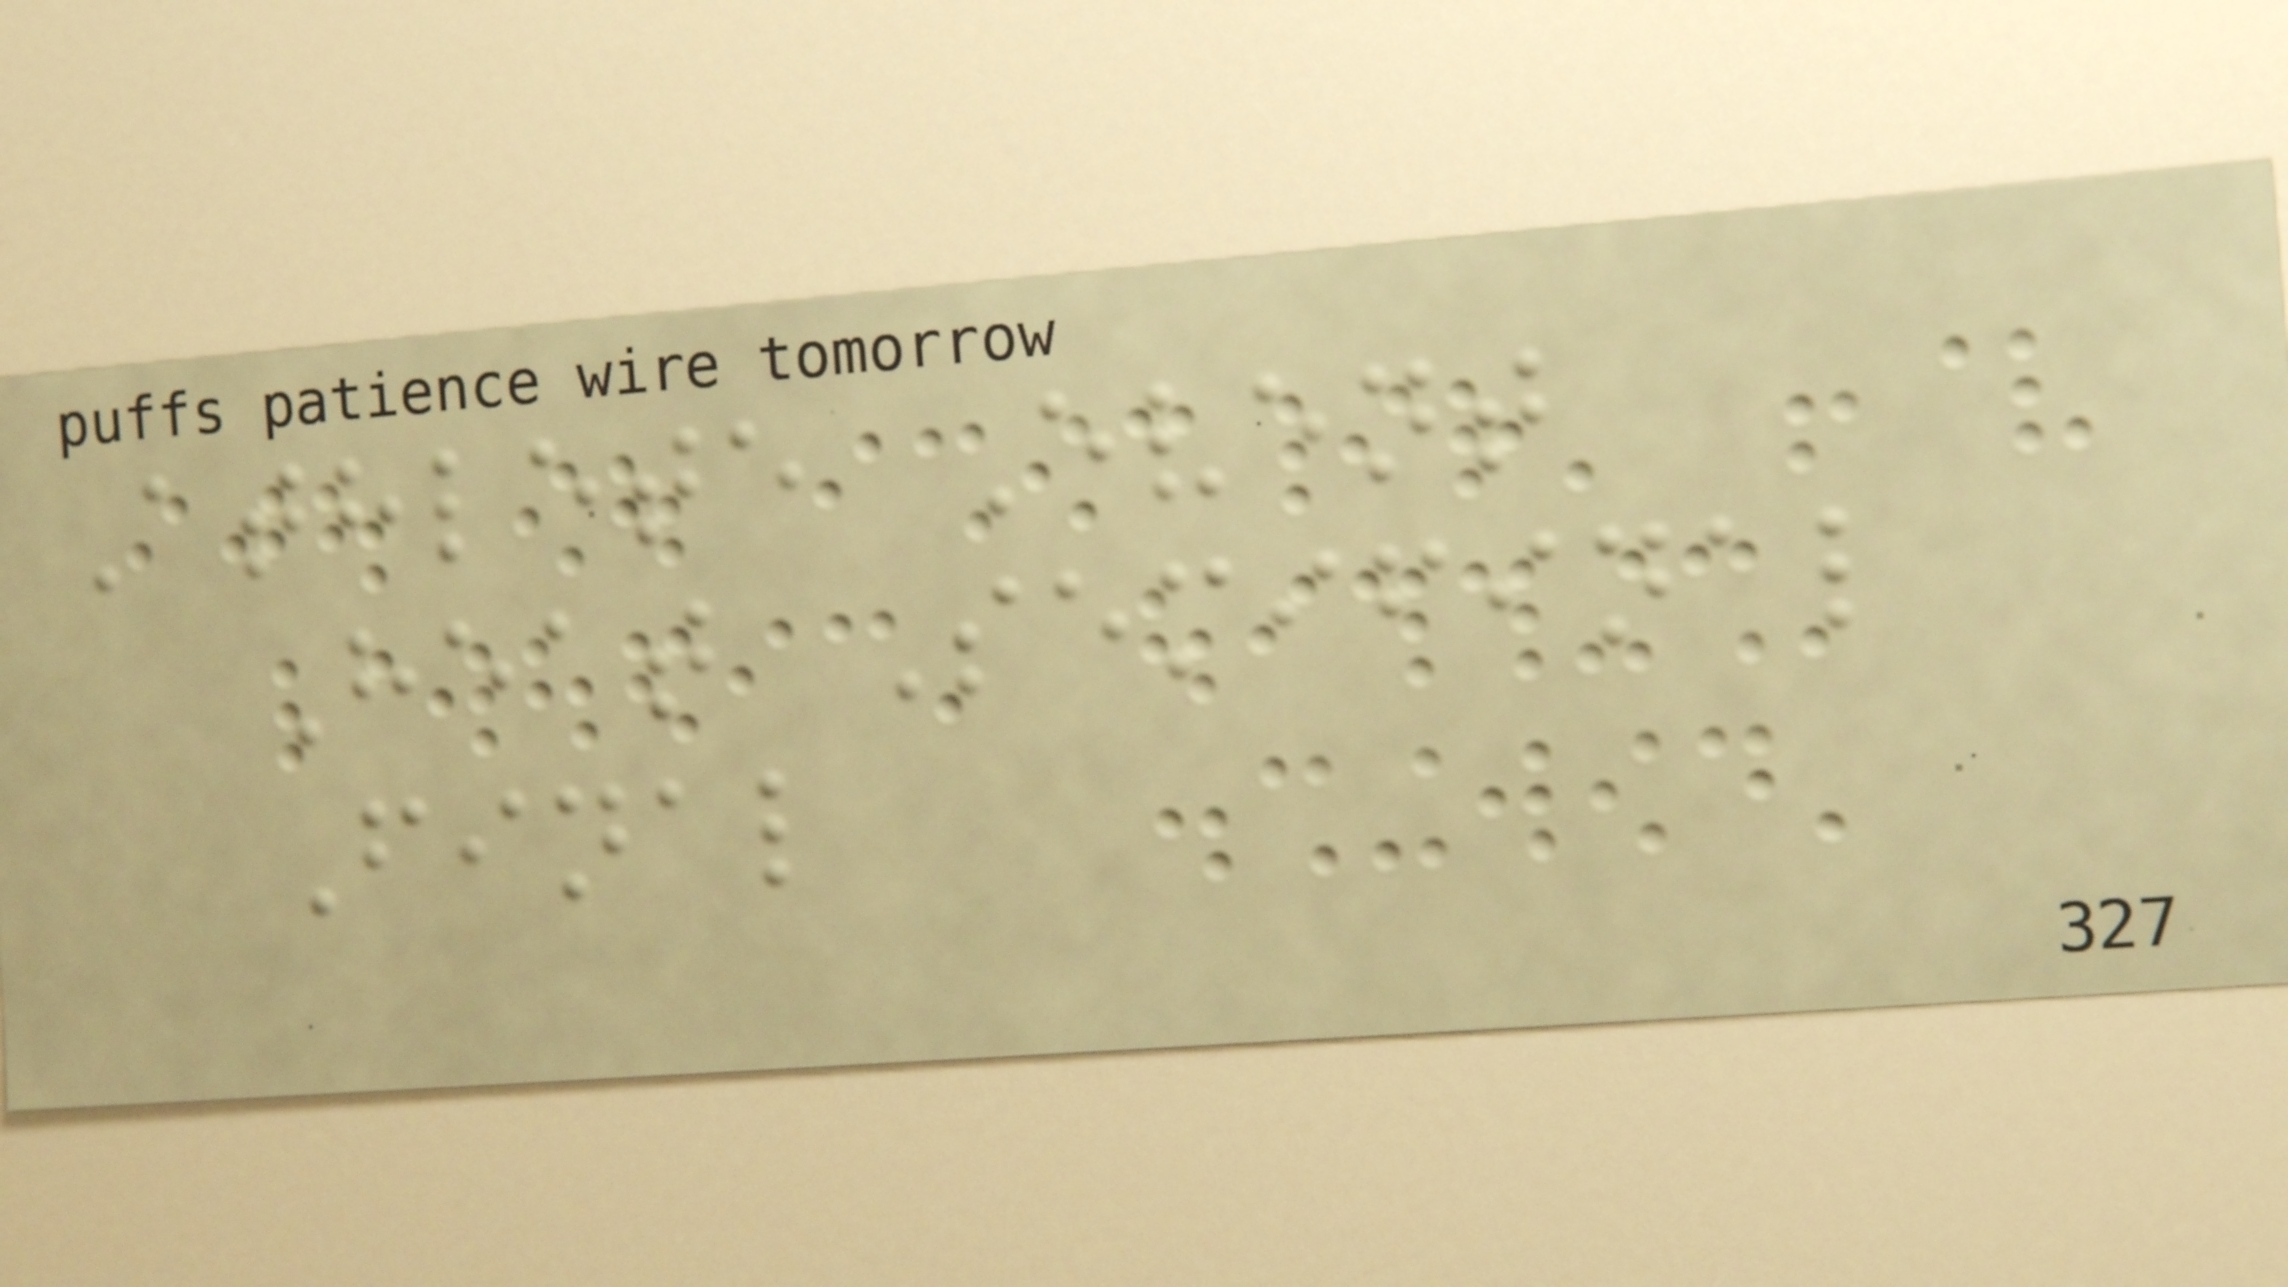Athlete Event
Heat Semifinal
Final
